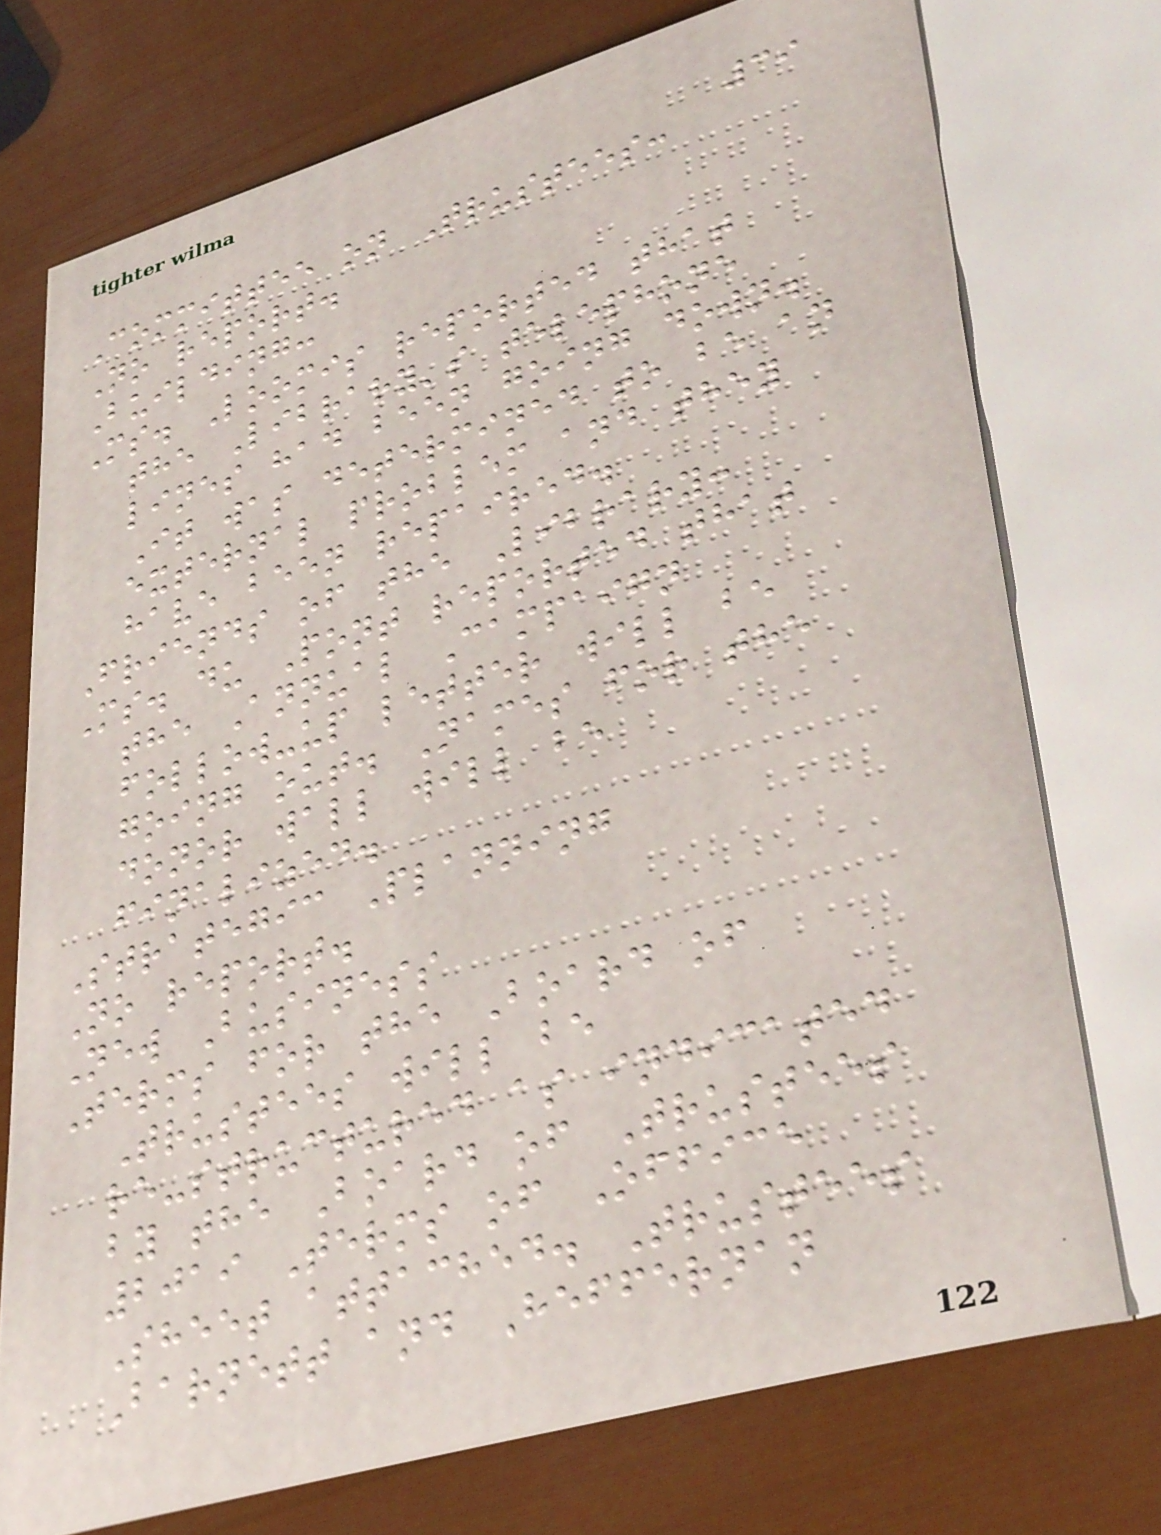39
Committee on Trustees:
No report.
Building:
Ms. Loomis reported that
the Library's telephone
lines had been going down.
It was determined to be an
external problem and they
have been repaired.
Friends of the Library:
Ms. du Pont reported that
the Annual Campaign
follow-up letter will be
going out. Names for the
donor wall will be
finalized.
Strategic Planning
No report.
New Business
Terms for the Board of
Trustees will be
re-structured as indicated
by the Board of Trustees
2019 Terms of Office
Sheet attached. Trustees
Barnett and Heffernan
